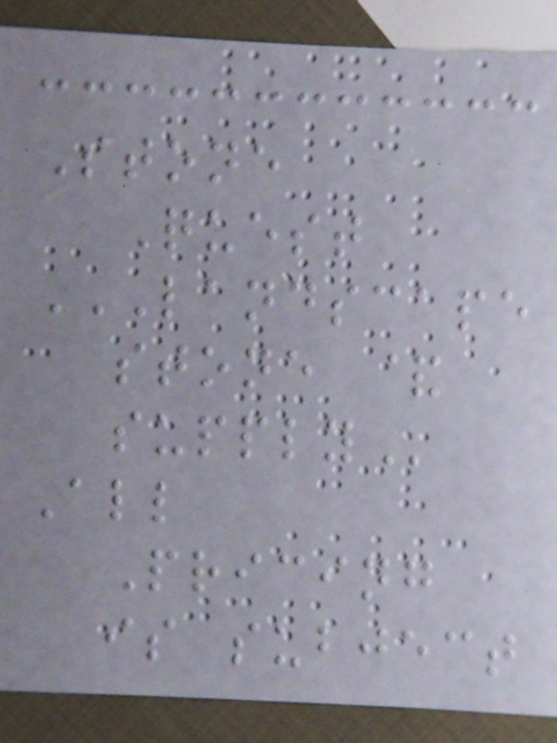Stone
Quest
LANDSCAPE
STONE &
SUPPLY
All
Pricing
is subject
